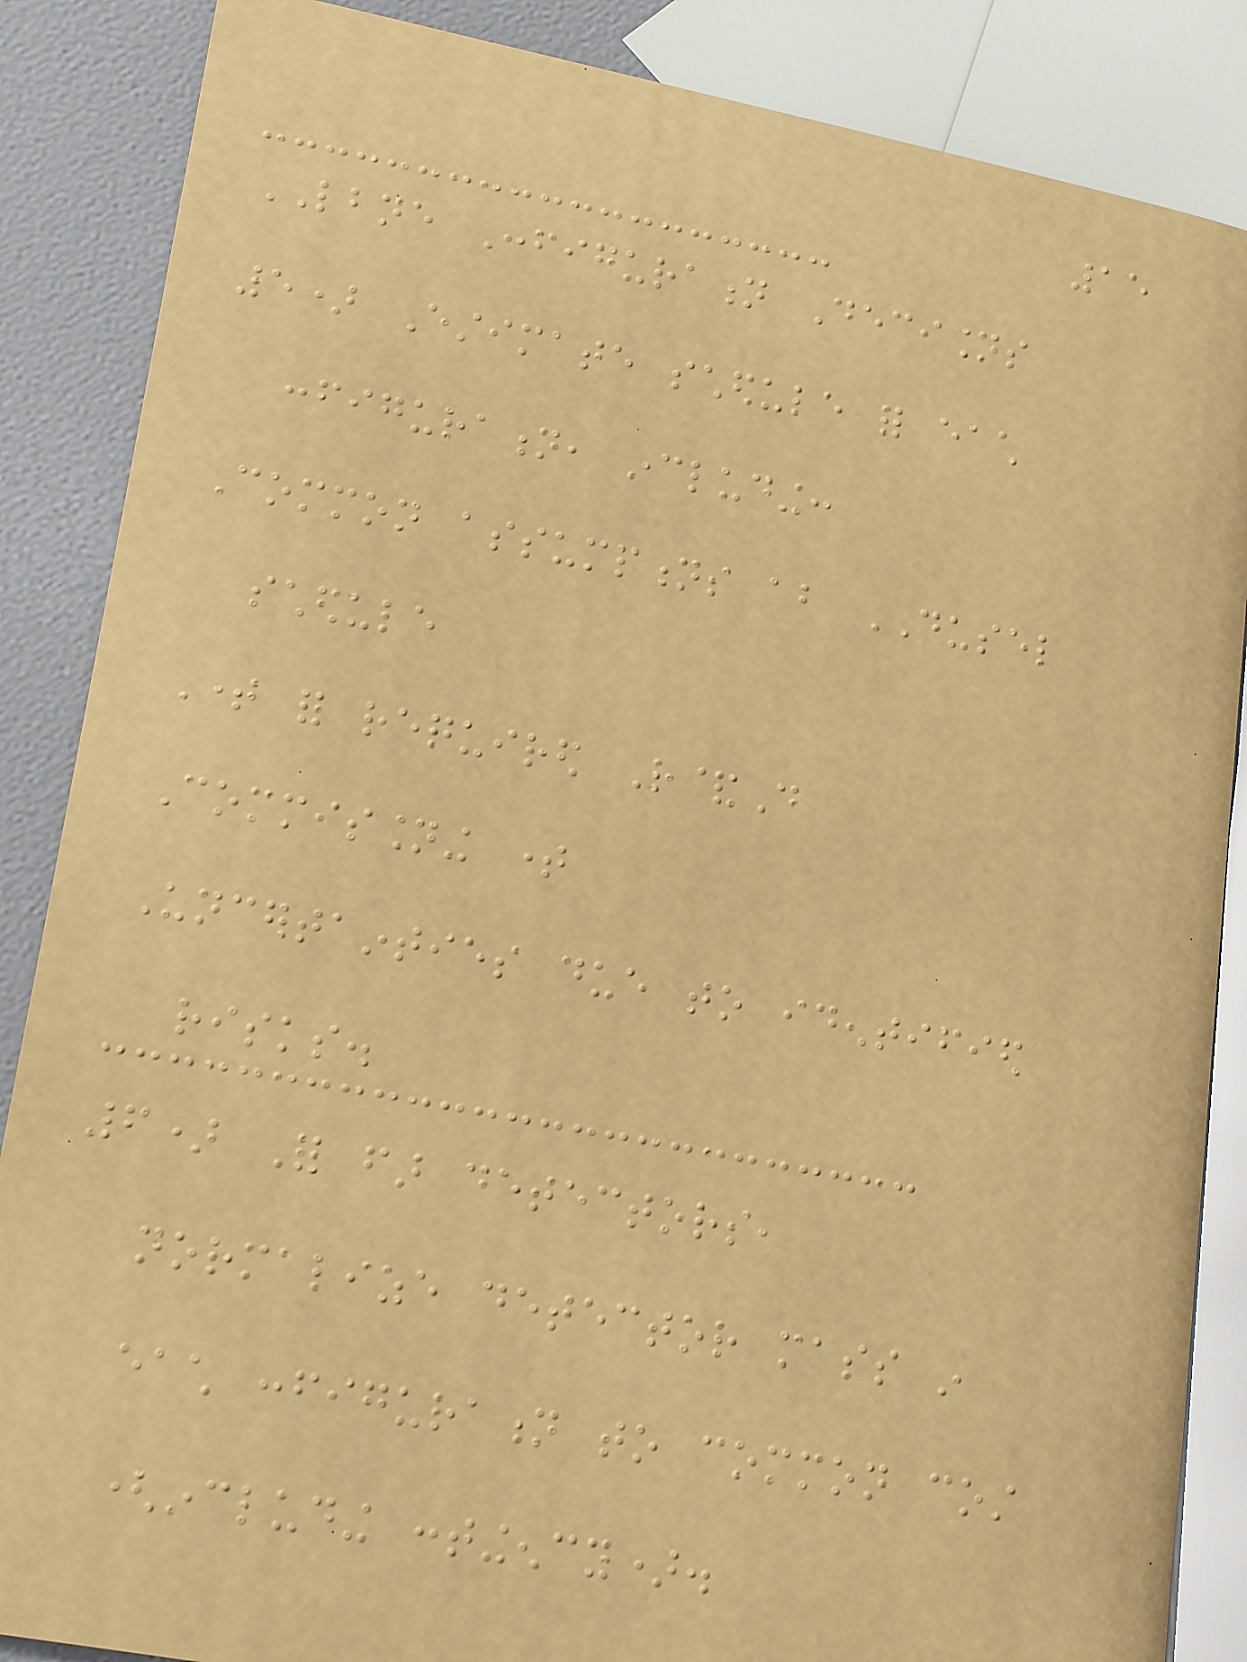15
LBNE Configuration Decisions
5) Estimate schedule for each
configuration, including:
Common assumptions about DUSEL
schedule
Time for required R&D
Commissioning time
Uncertainties due to identified
risks.
6) For far detectors,
normalize detector mass in
each configuration to common cost
(including contingency).
